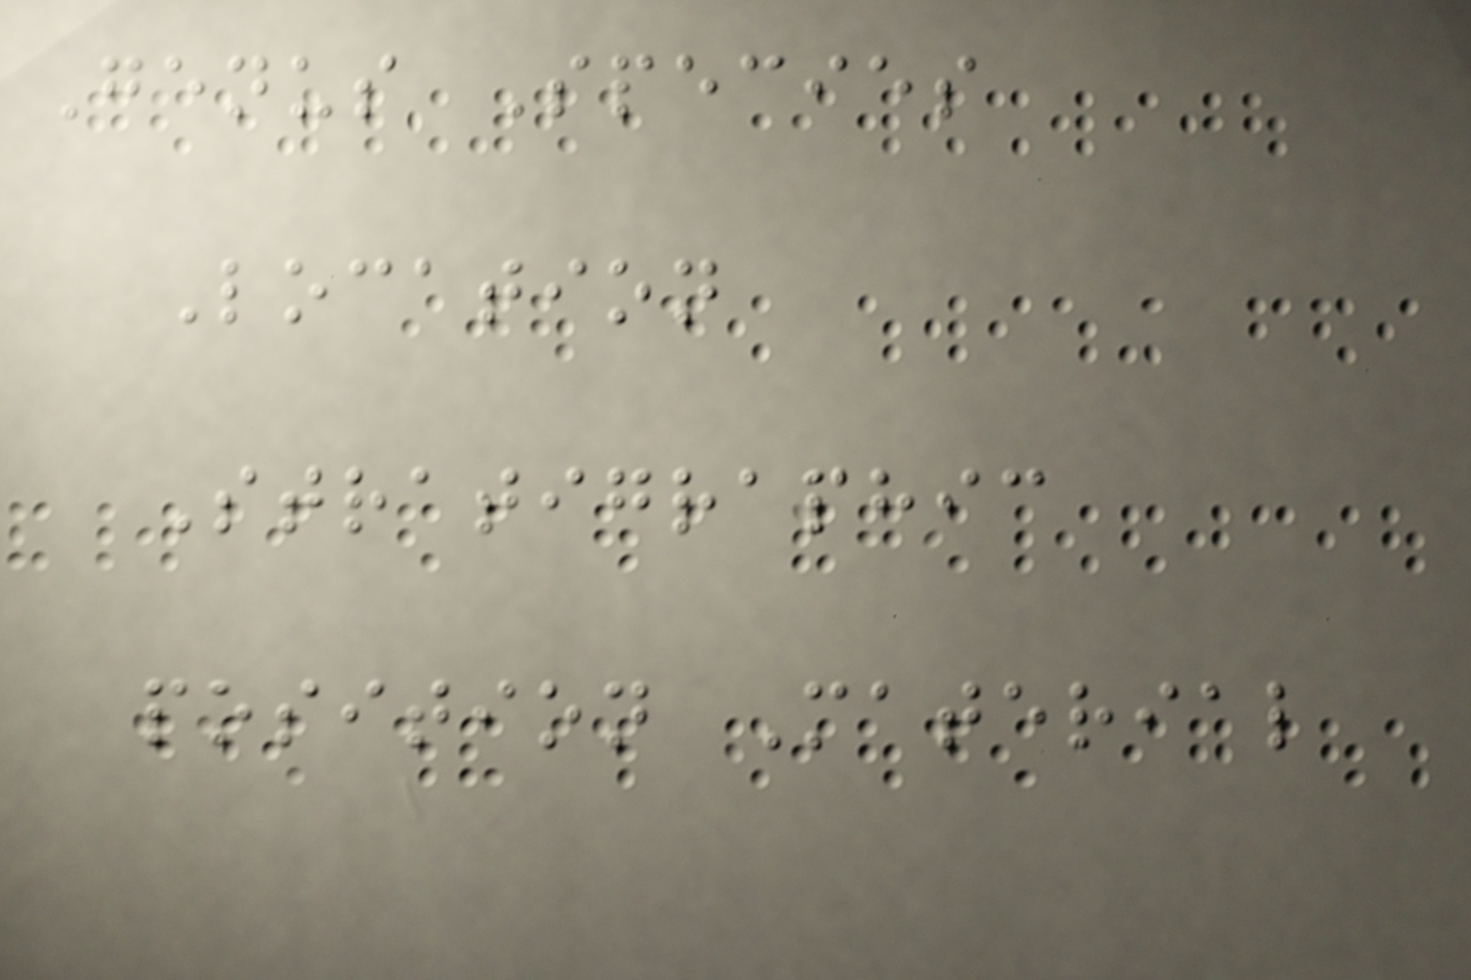Genus Species
Location
Stratigraphic
position Material
